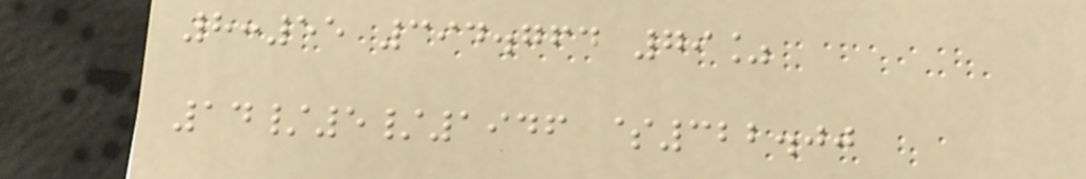8:55 394.764 79%
14/5/1946 $322.00
